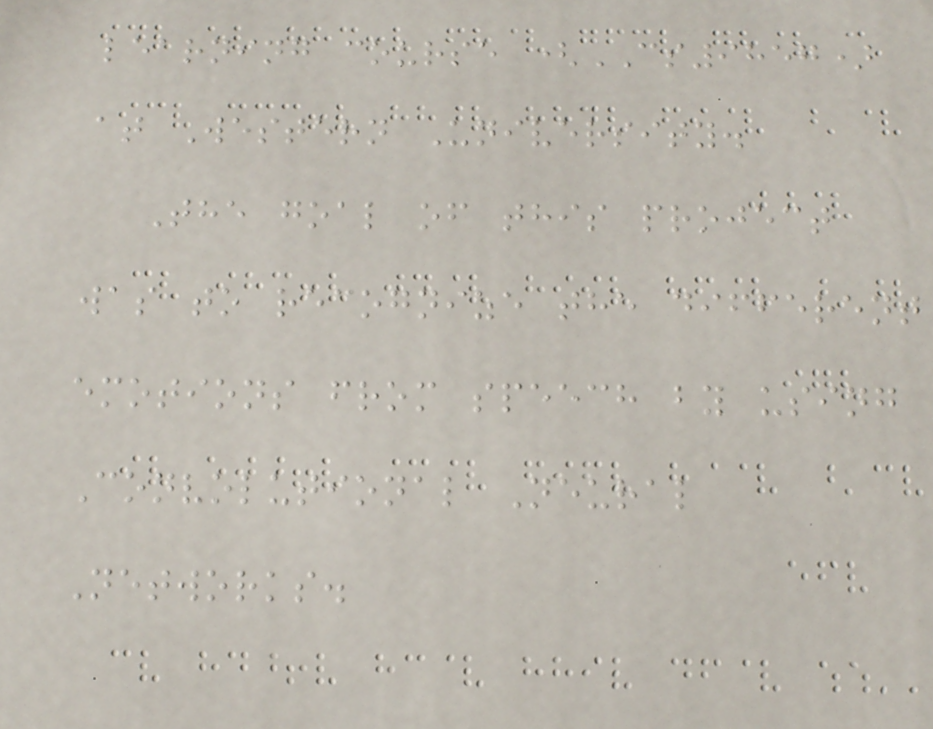learning course (CS9857)
at Western University.
The goal of this project
was to recognize the different
emotions from speech by using
Convolutional Neural
Networks.
